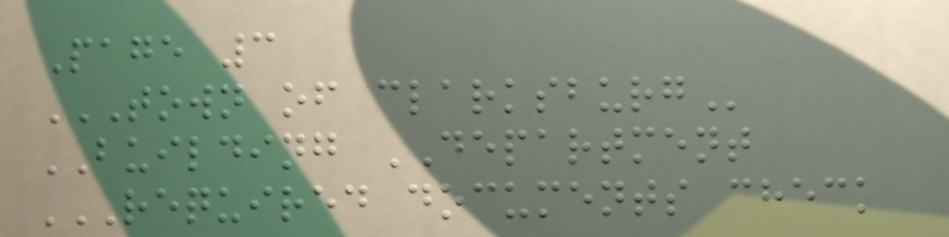Page 3
TOWN OF CLARKSBURG
BUILDING DEPARTMENT
REQUIRED DOCUMENTS CHECK
